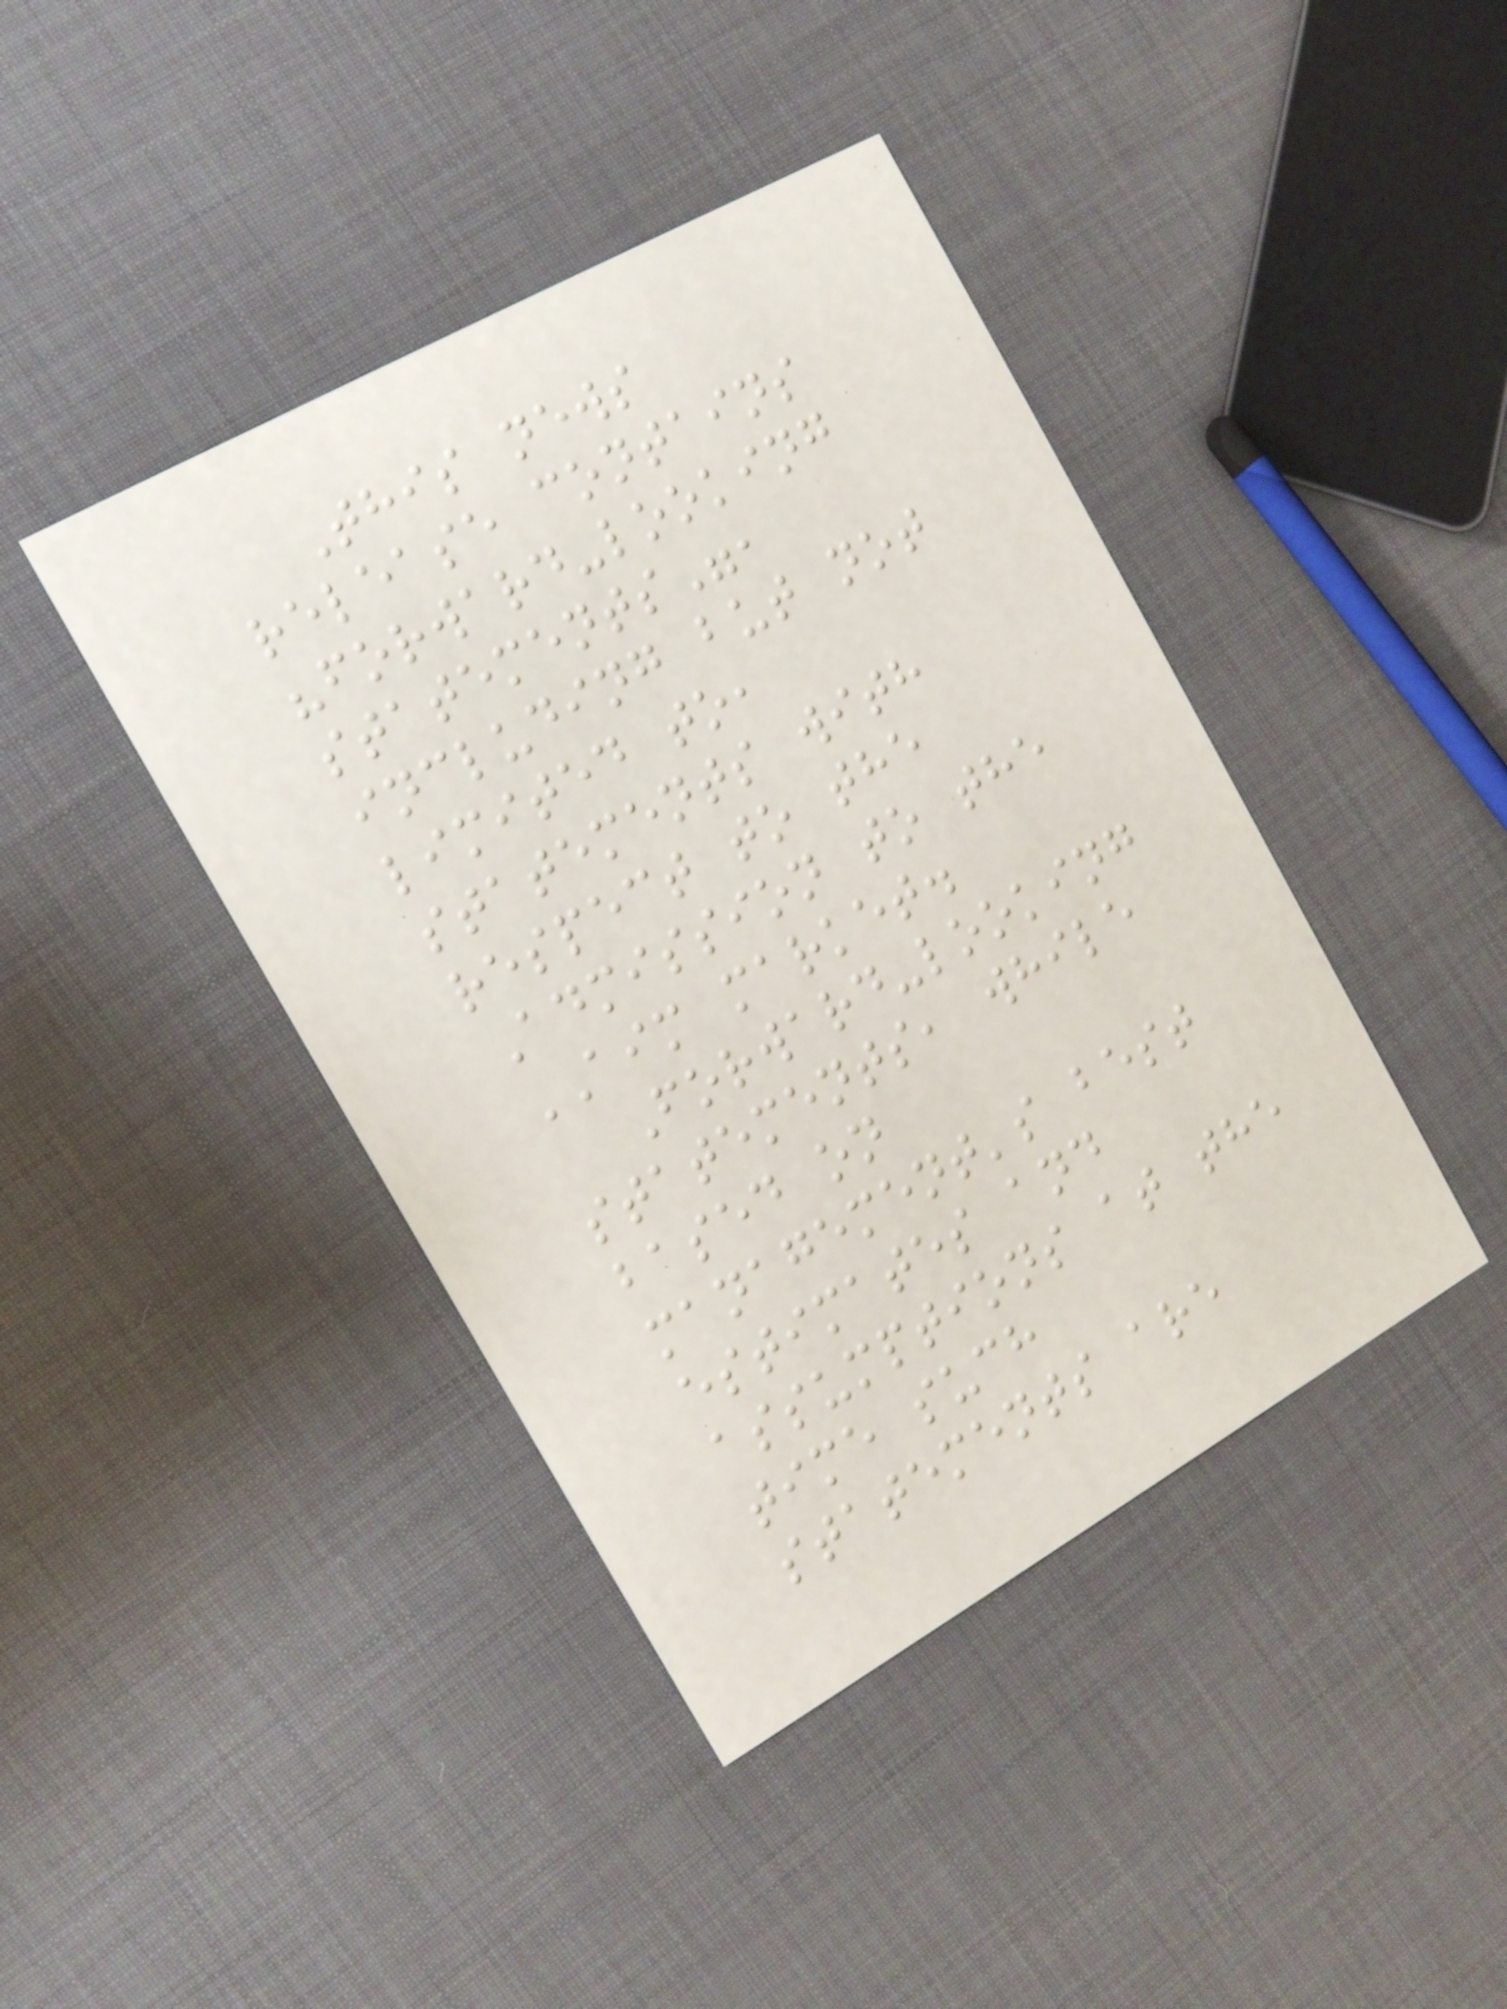This news
release contains
"forward-looking
statements",
including but not
limited to,
statements with
respect to the
Admission to the
AIM market.
Forward-looking
statements, while
based on
management's best
estimates and
assumptions at the
time such
statements are
